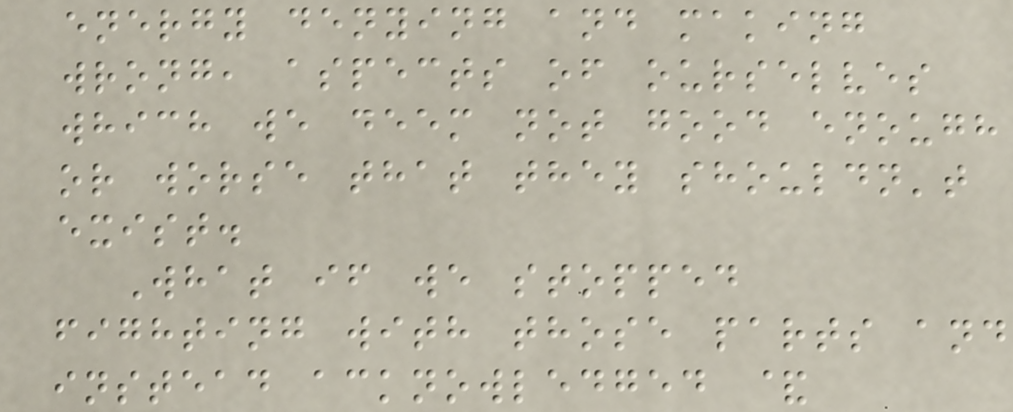energy denying and making
wrong, aspects of ourselves
which we deem not good enough
or worse that they shouldn't
exist.
What if we stopped
fighting with those parts and
instead acknowledged &
